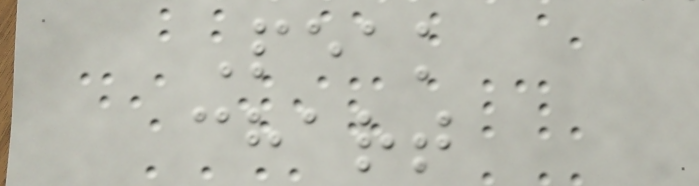Peak
chart
